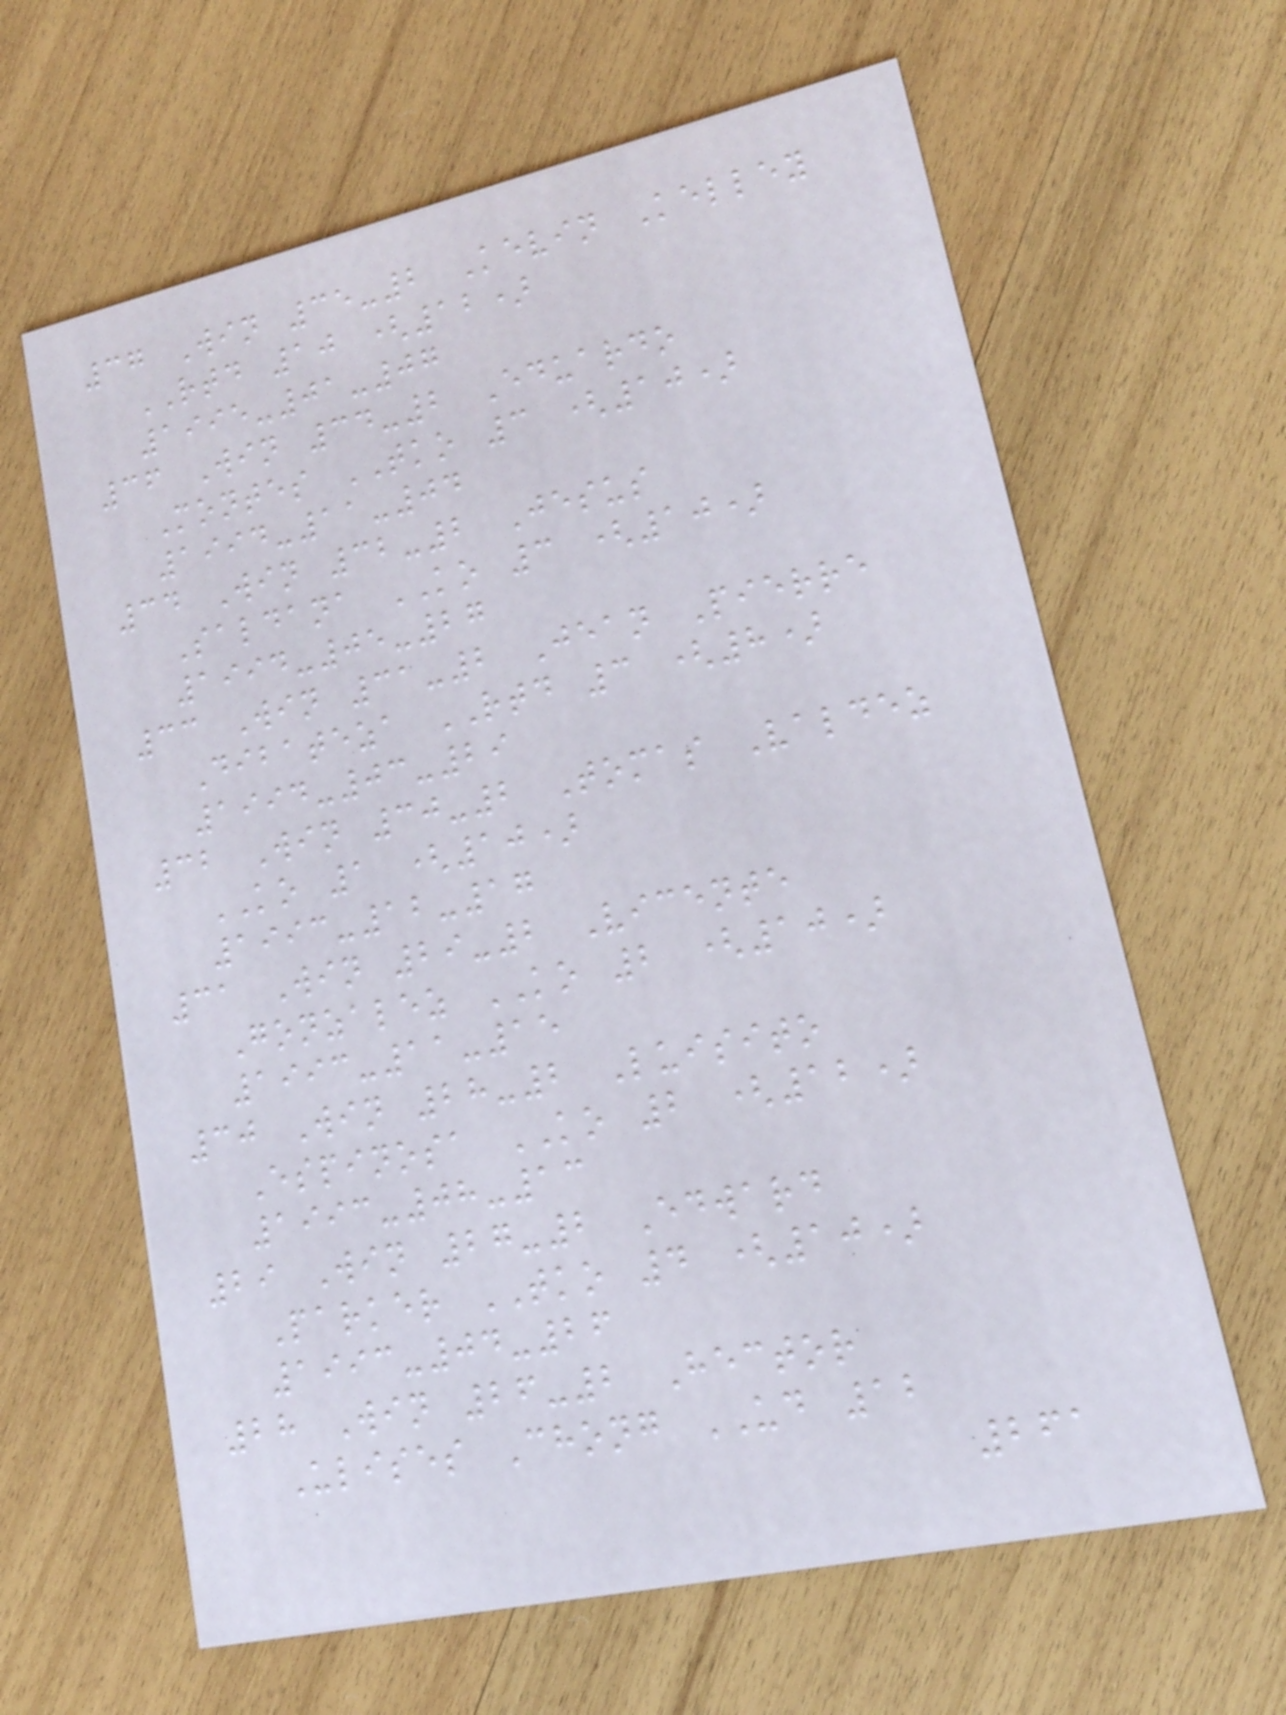37 Win 35-2 Kevin Kelley
RTD 10 (12)
1995-01-07
36 Win 34-2 Eduardo
Montes TKO 3 (10)
1994-11-04
34 Win 32-2 Jesus
Saldana KO 3 (10)
1994-05-27
33 Win 31-2 Jean Pierre
Dibateza RTD 3 (8)
1994-03-29
32 Win 30-2 Tomas Valdez
KO 1 (10)
1993-12-17
31 Win 29-2 Vicente
Gonzalez KO 2 (10)
1993-11-15
30 Win 28-2 Luisito
Espinosa KO 2 (12)
1993-08-13
29 Win 27-2 Edward
Parker TKO 4 (10)
1993-04-26
28 Win 26-2 Hector
Ulises Chong UD 12
261
